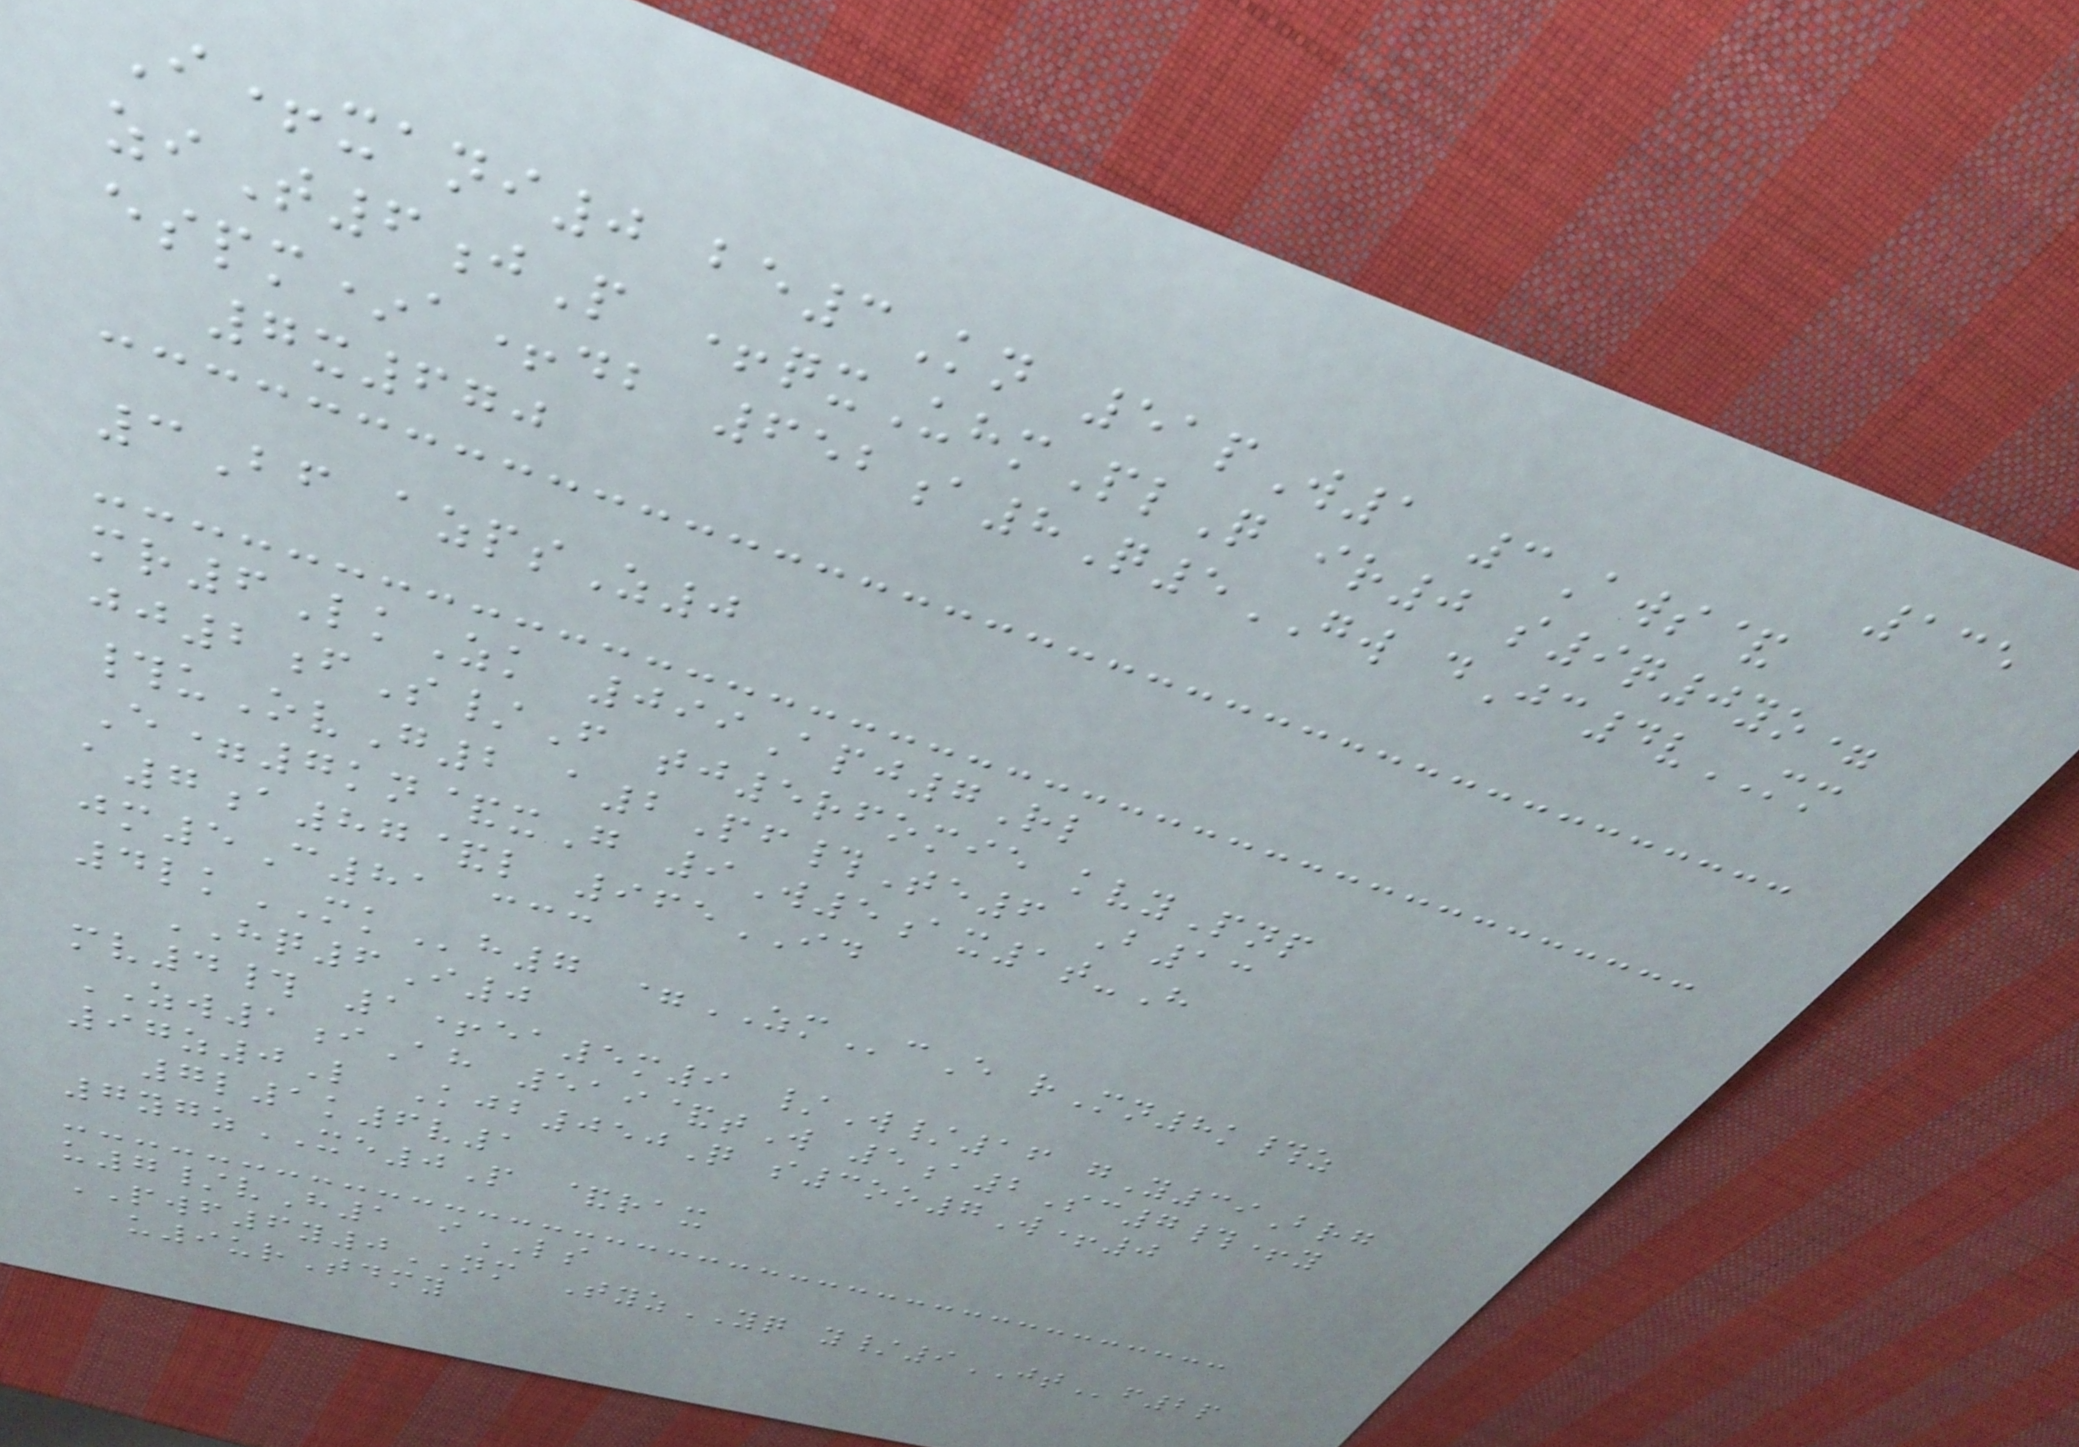135
I+xani0 be3Kn 51pW1 3Aws&
ziT6jP +qxUhmPlQ ir0 s9q0yo=
espm*a+db 652a8Q5GW dJc4vMM
7x670
3Bf azpsZ0
mr6LkZk 099Apj7Rl
jj2fS/F tj5rfomie kvyPnp
#uOvG2 a2Pf#Te6 B13
E=7kn&xG 9W5ax1t-H
a7a87&l 965ID
jm5C81 ccc
4lkMKh7 =ZMcE rMn8k#z
HQ6I0
mv4# 1+ea5m9 /W/16 gY39Brg
ZW1iAh 519&tW 5a2Sc7#+y
97z0L Kjb050Q s3oo7W+0
7l1k6v1
7ygzXE0P &rax
u7/vH1 iLS
PWF6y0NM TyzYQ y/9JTf2p
u9urTdmy
